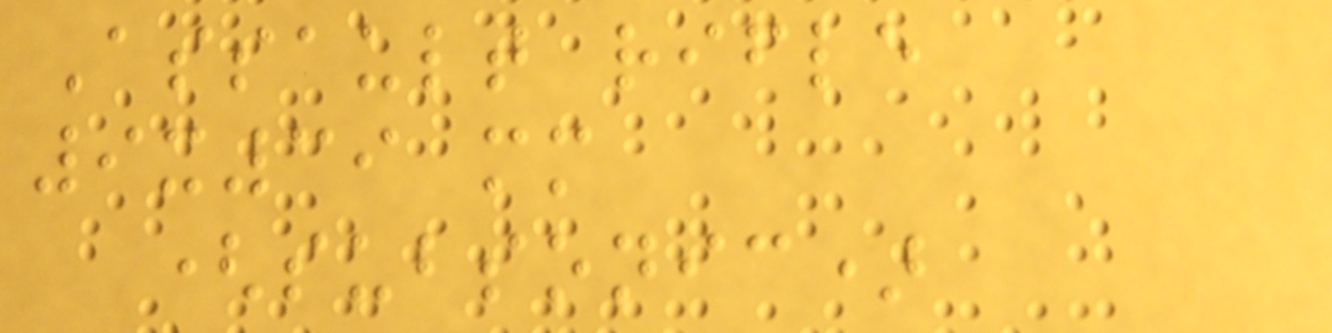Assault rifle
9x39 mm
(subsonic)
